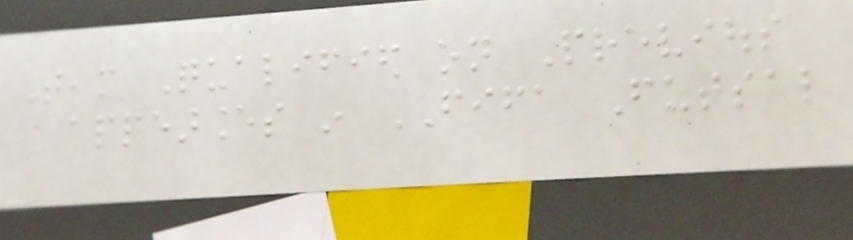Team Qualified on Previous
appearances in FIFA Futsal
